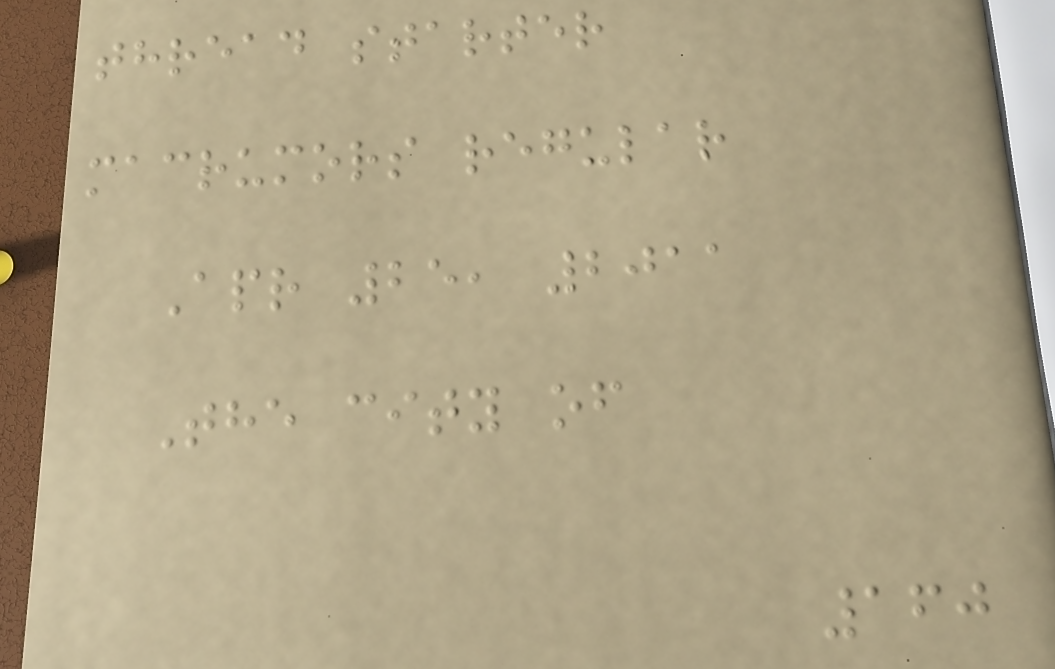thread starter
macrumors regular
Apr 25, 2011
The city of
160
